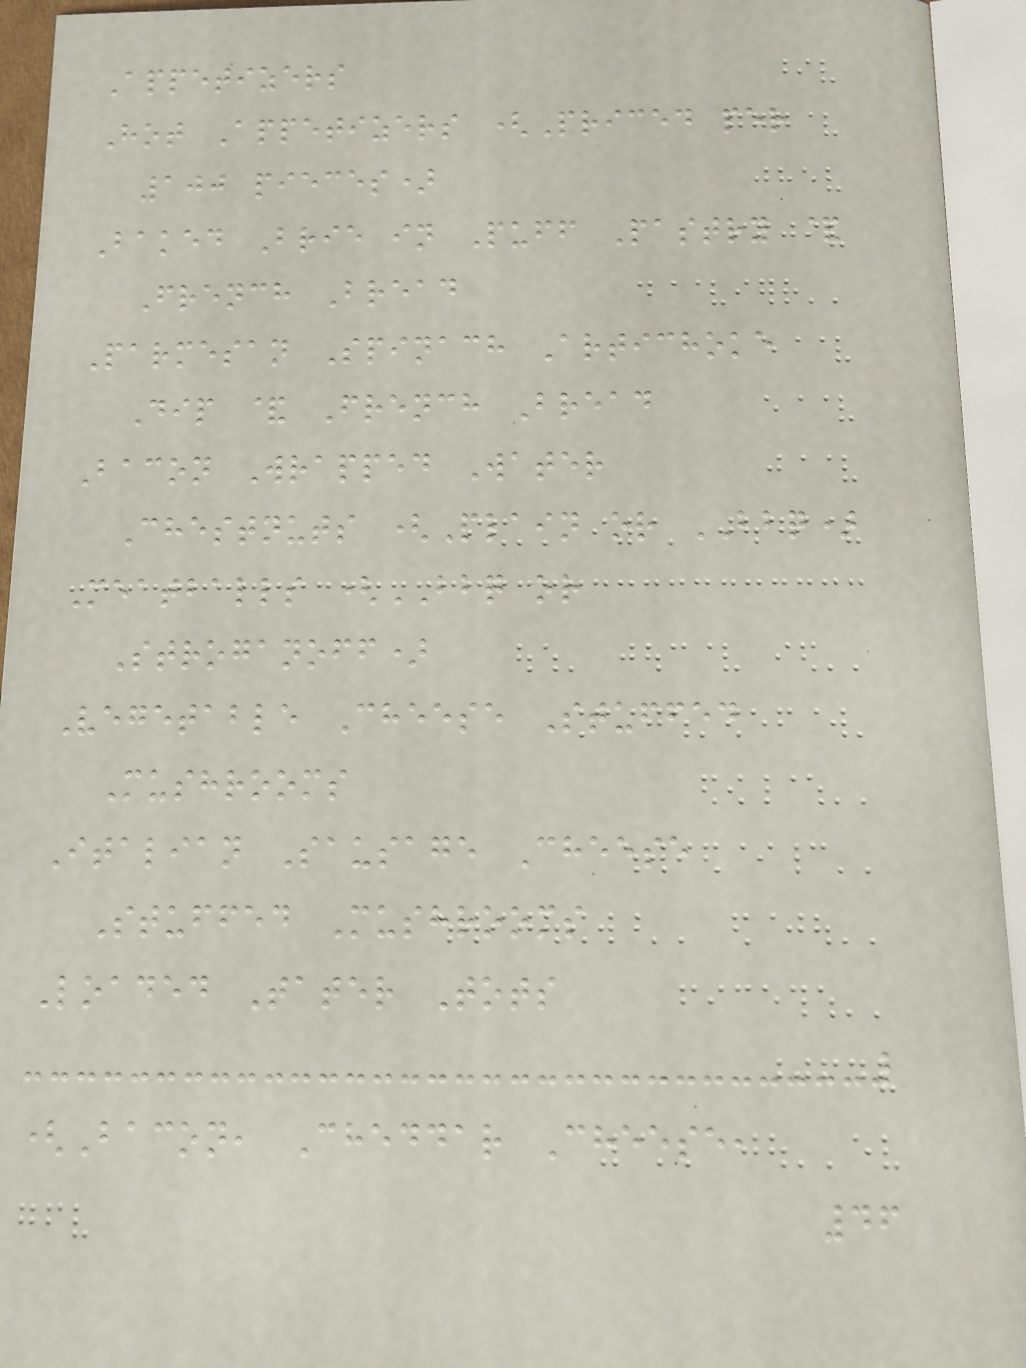Appetizers
Hot Appetizers (Priced per
100 pieces)
Baked Brie in Puff Pastry &
French Bread
Parmesan Spinach Artichoke
Dip & French Bread
Bacon Wrapped Water
Chestnuts (Plain or BBQ)
Meatballs (BBQ or
Stroganoff)
Vegetable Cheese Stuffed
Mushrooms
Italian Sausage Cheese
Stuffed Mushrooms
Loaded Tater Tots
(Bacon, Cheddar Cheese,
46
